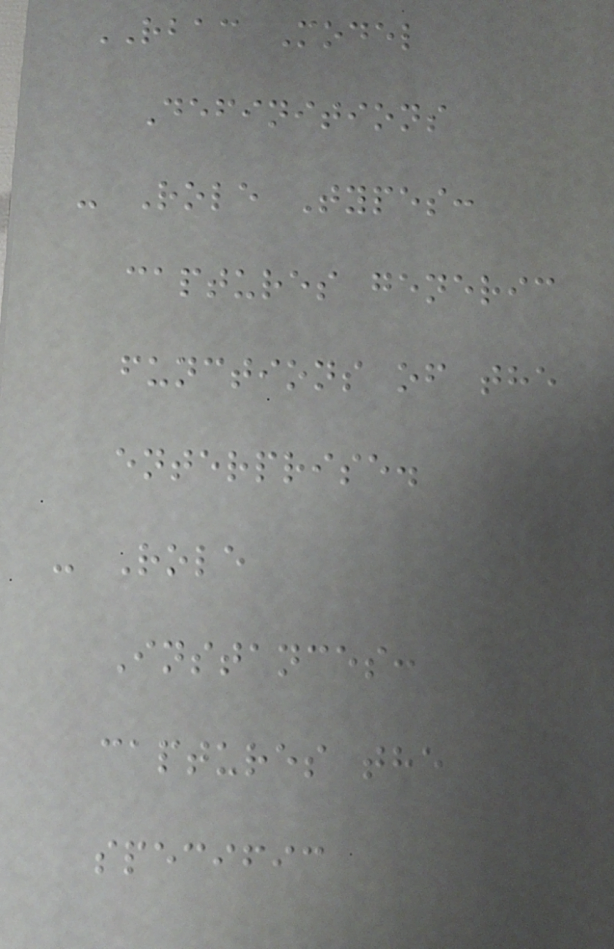RBAC Model
Definitions
- Role Types:
captures generic
functions of the
enterprise.
- Role
Instances:
captures the
specific
